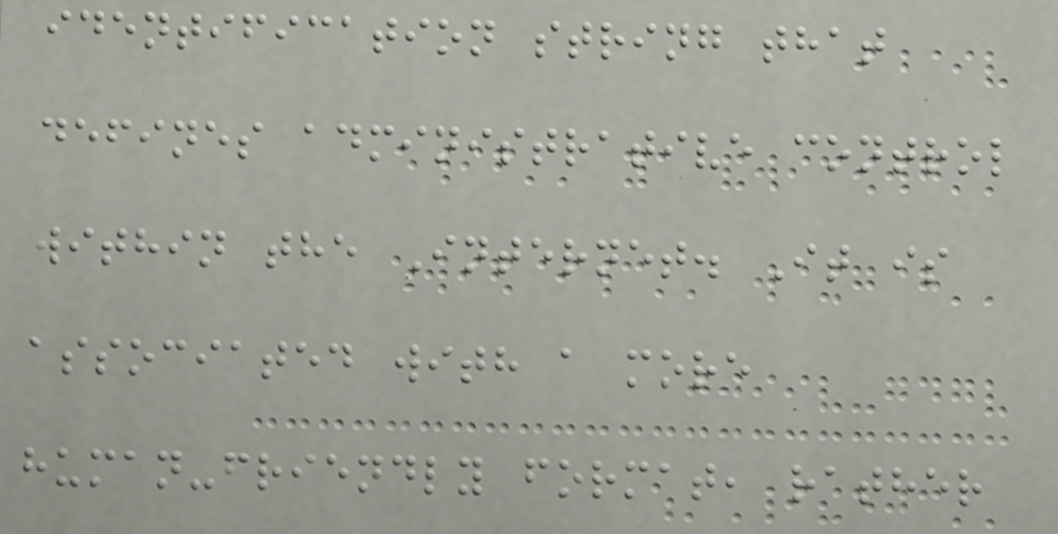identification string that
defines administrative control
within the Internet. It is
associated with a more
human-friendly format, rather
